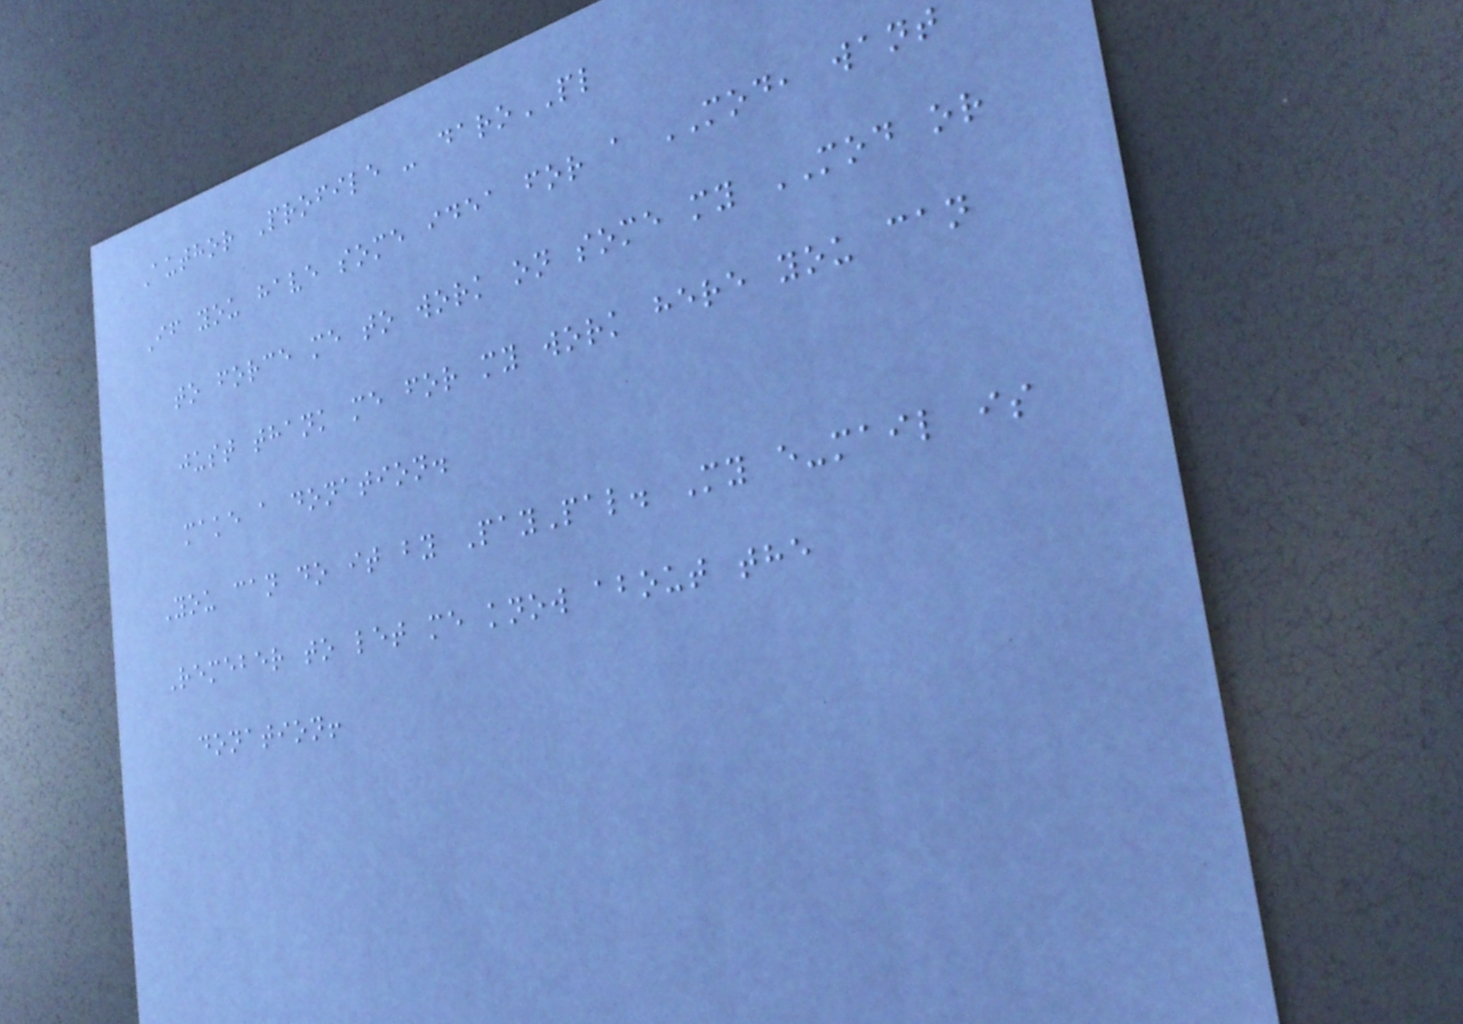Author Profile - daroPL
If you have some idea for a MOD, want
to force me to work on some my MOD or
just thank me for my work here you can
make a donation.
You can do it by PayPal. My e-mail is
Remeber to let me know about the
donation!
